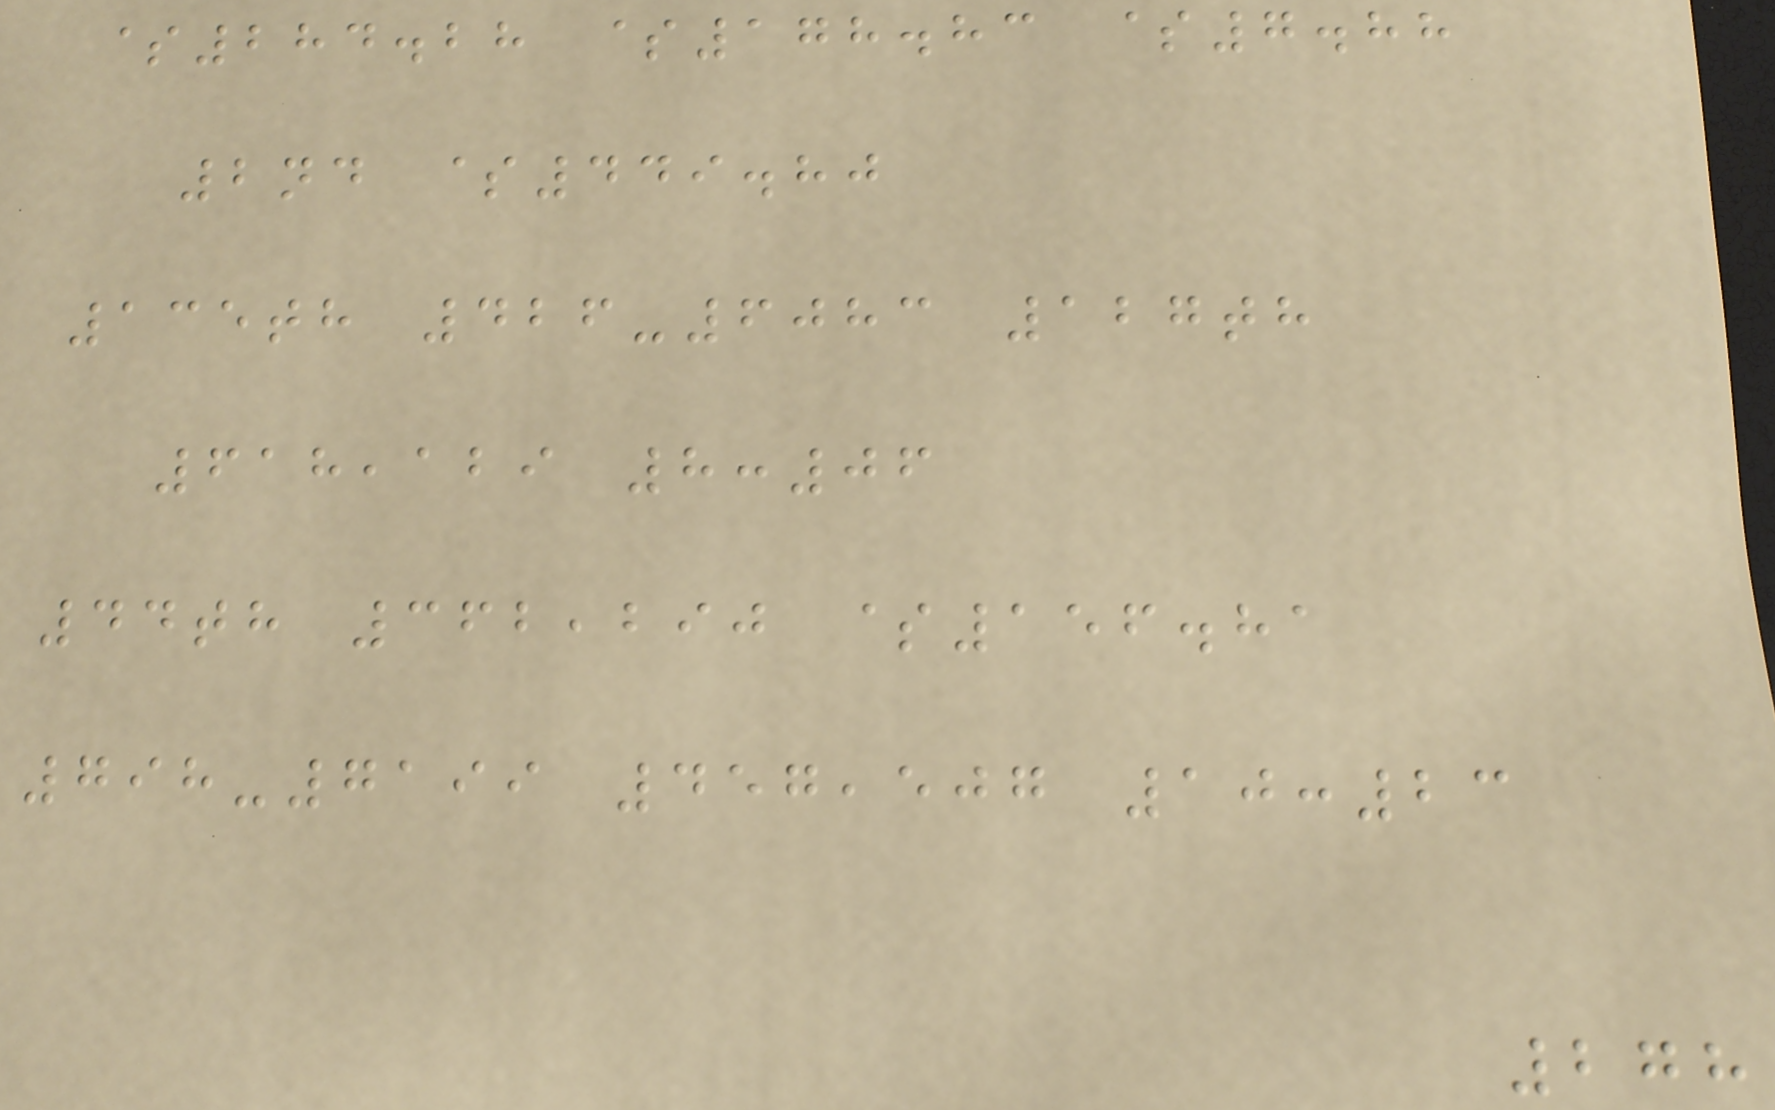$284.28 $178.83 $7.88
2nd $449.80
135th 426-6083 127th
618,129 8:06
44th 362,290 $156.81
798-7199 457,507 10:23
278
